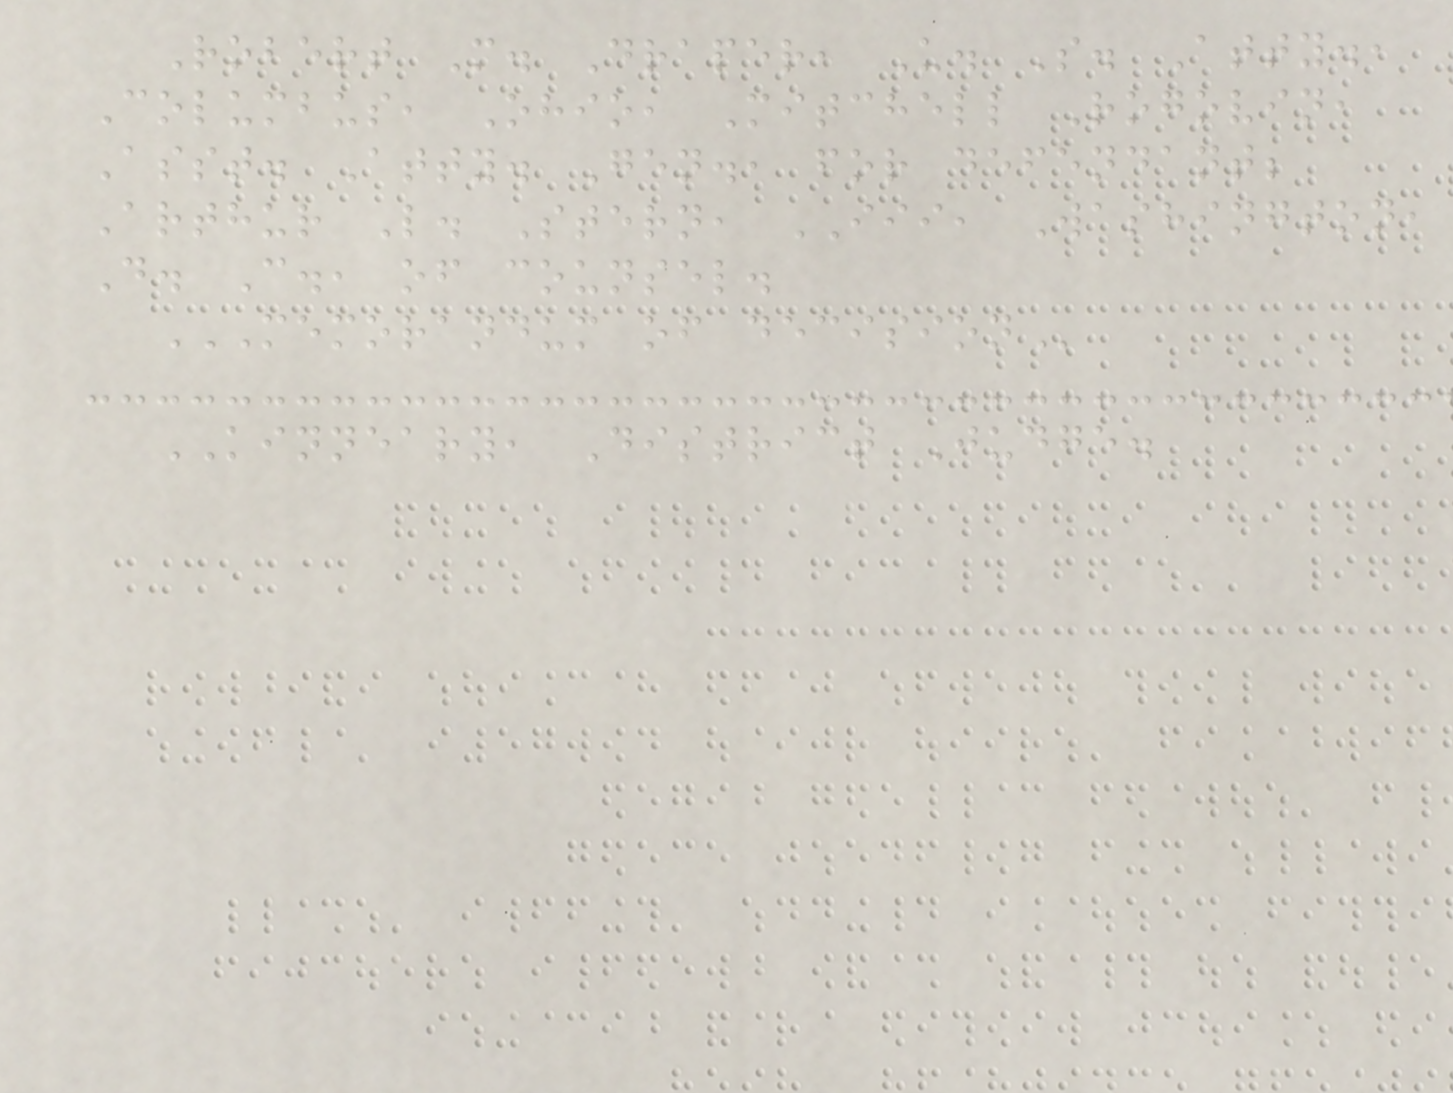Robert M. Draper, U. S. Atty.,
Columbus, Ohio, Mitchell Rogovin,
Asst. Atty. Gen., for defendant;
Arthur L. Stern, III, Washington,
D. C., of counsel.
MEMORANDUM OF DECISION
KINNEARY, District Judge.
